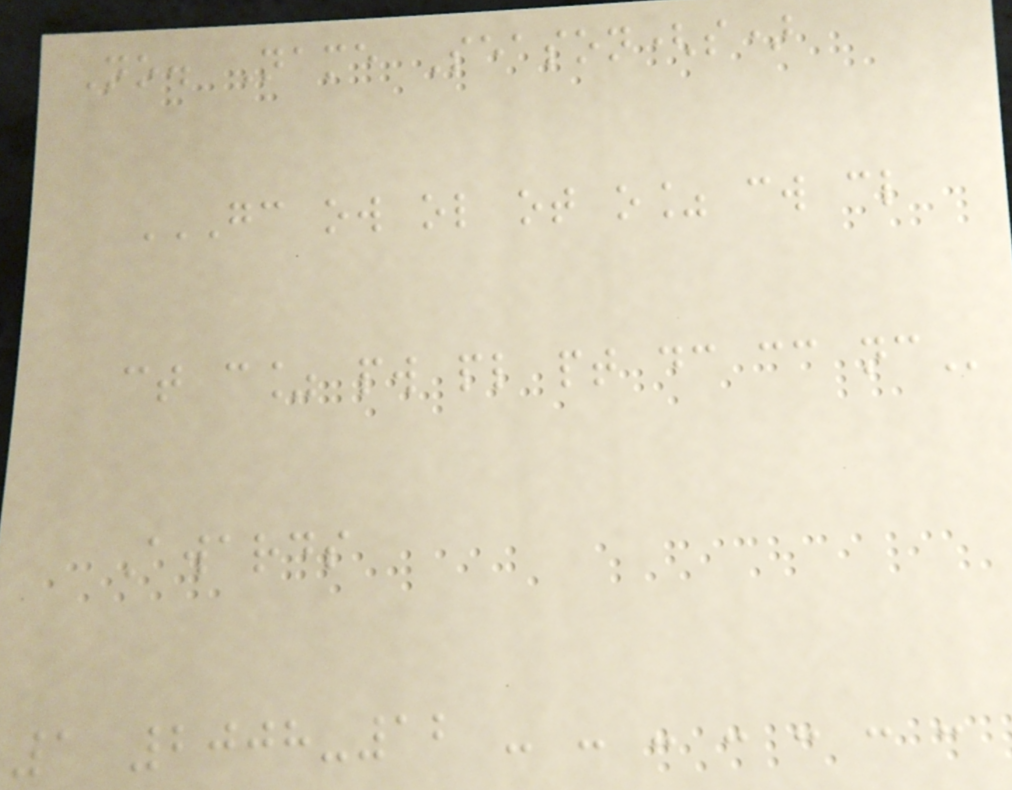No. Name Season(s)
GC OW OL OT O% CW CL
CT C% PW PL PT DC CC NC
Awards
1 2008-12 - - - - - - -
